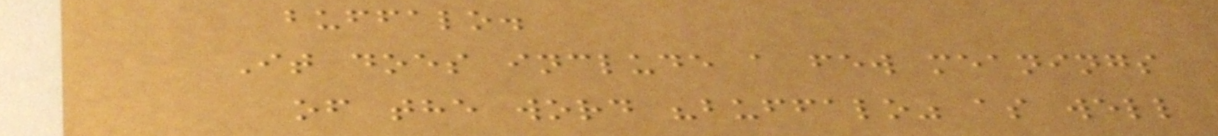buffalo.
It does include a few meanings
of the word "buffalo" as well
